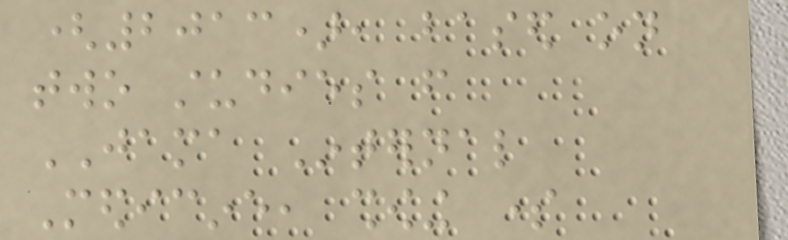(2013), based on
two studies from
JAMA Internal
Medicine, showing some
